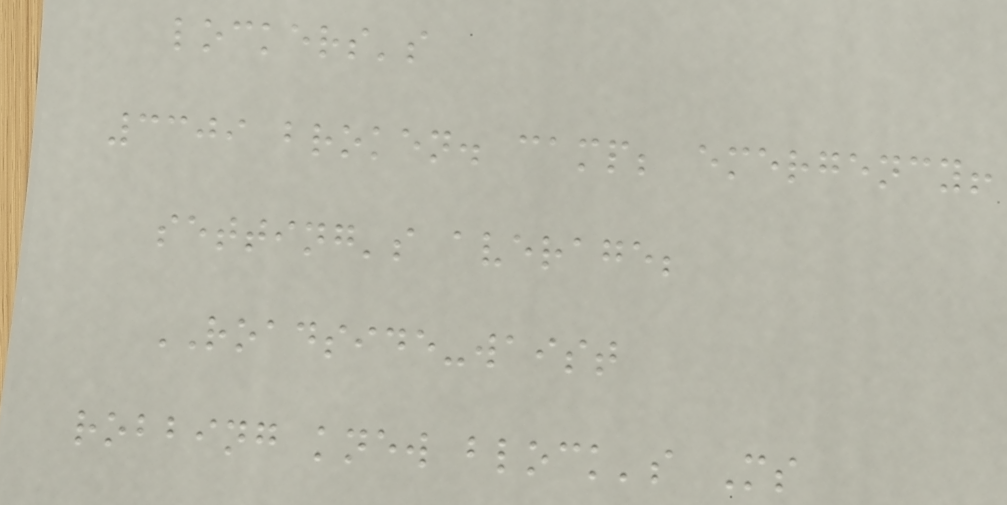lockers's
3309 broken. camp; emergency!
setting's average;
ROADSIDE-waist
robbing knew block's Ms
